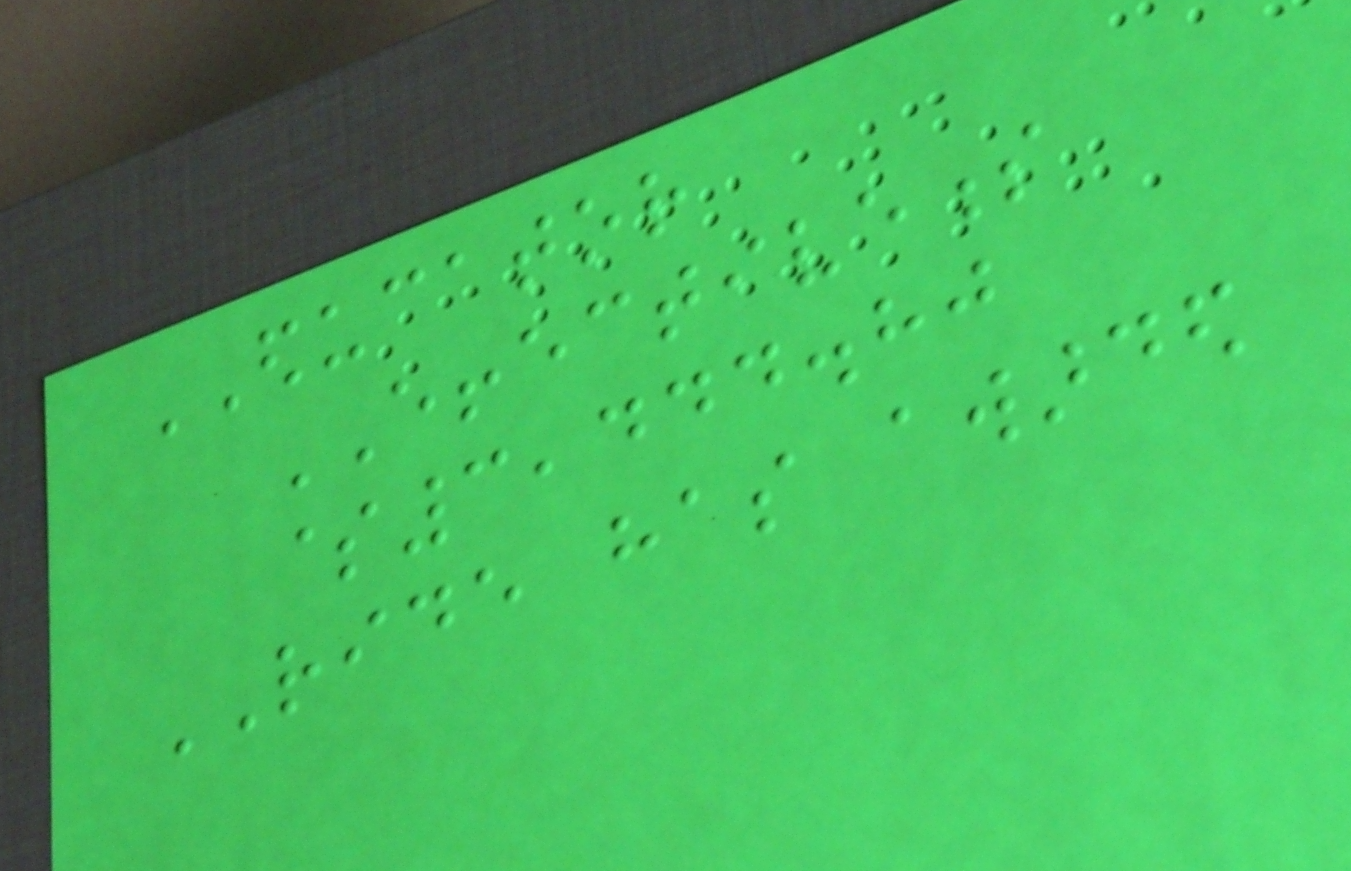EDUCATOR
EFFECTIVENESS
$3,444.80
RIDE has awarded
